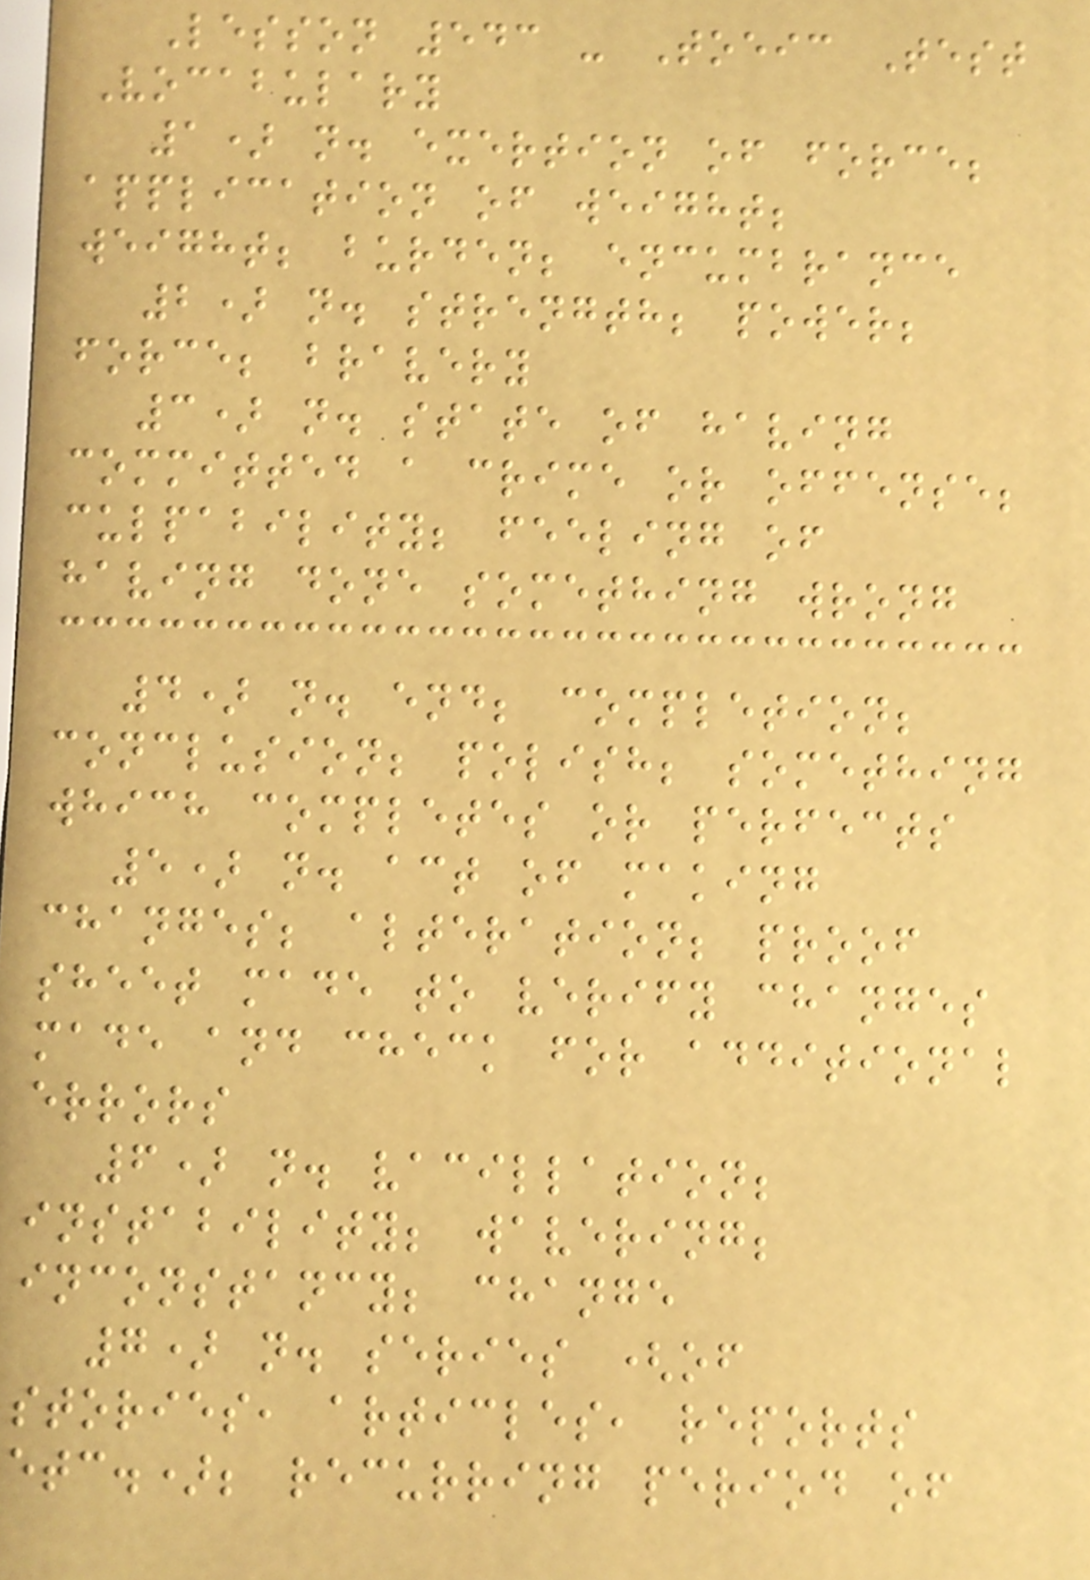Lesson 543 - Toeic Test
Vocabulary
1) n. exertion of force;
application of weight;
weight; burden; encumbrance
2) n. strength; power;
force; bravery
3) n. state of having
committed a crime or offense;
culpability; feeling of
having done something wrong
4) n. end; completion;
conclusion; polish; something
which completes or perfects
5) n. act of making
changes; alteration; proof
sheet made to verify changes
made and check for additional
errors
6) n. vacillation;
instability; wavering;
inconstancy; change
7) n. series (of
stories, articles, reports
etc.); recurring period of
